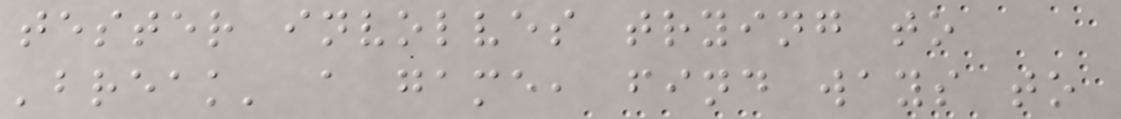tester involves trying to
'break' a game, find ways to
